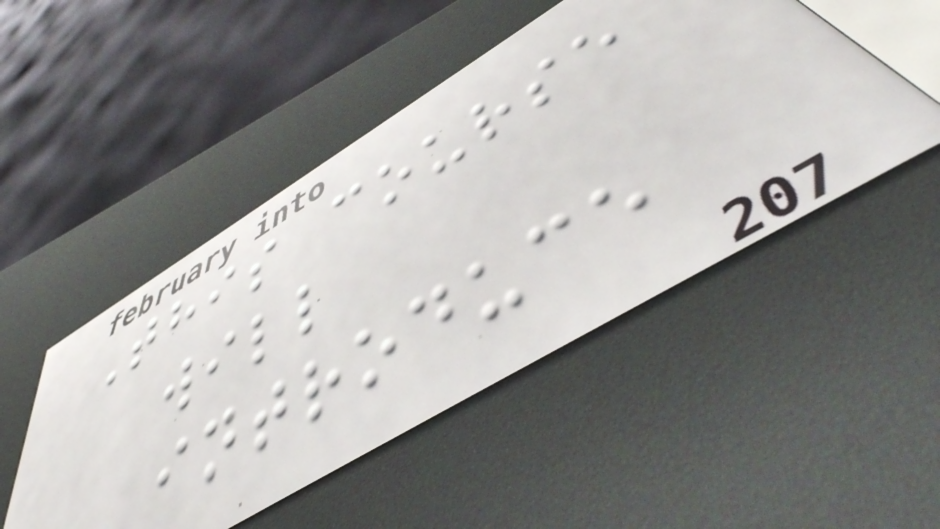This course
will
introduce
